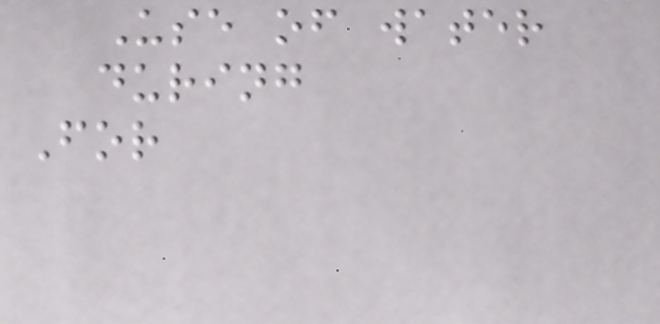Use of water
during
For
